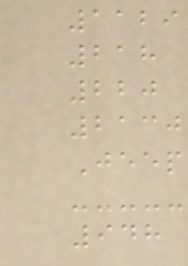1129
218
220
2130
Jeep
948
